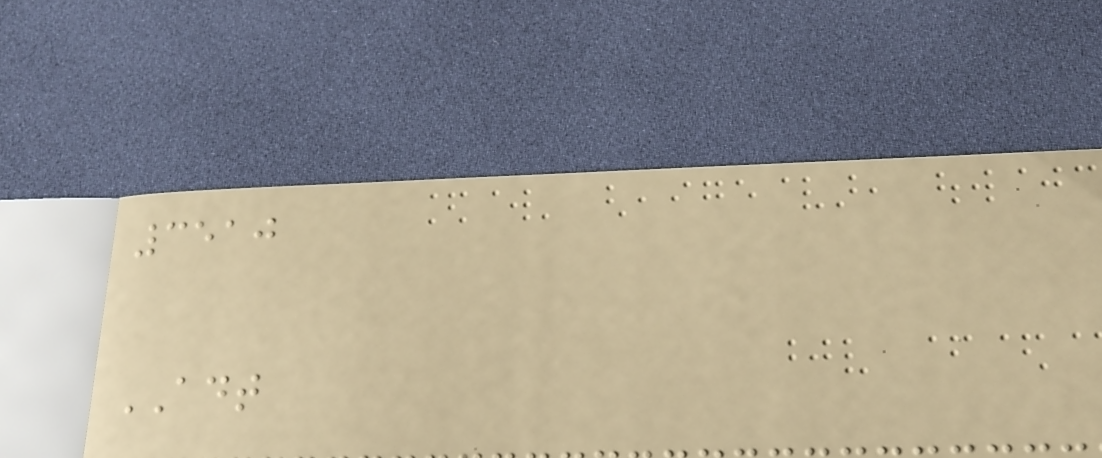3510
ADT
